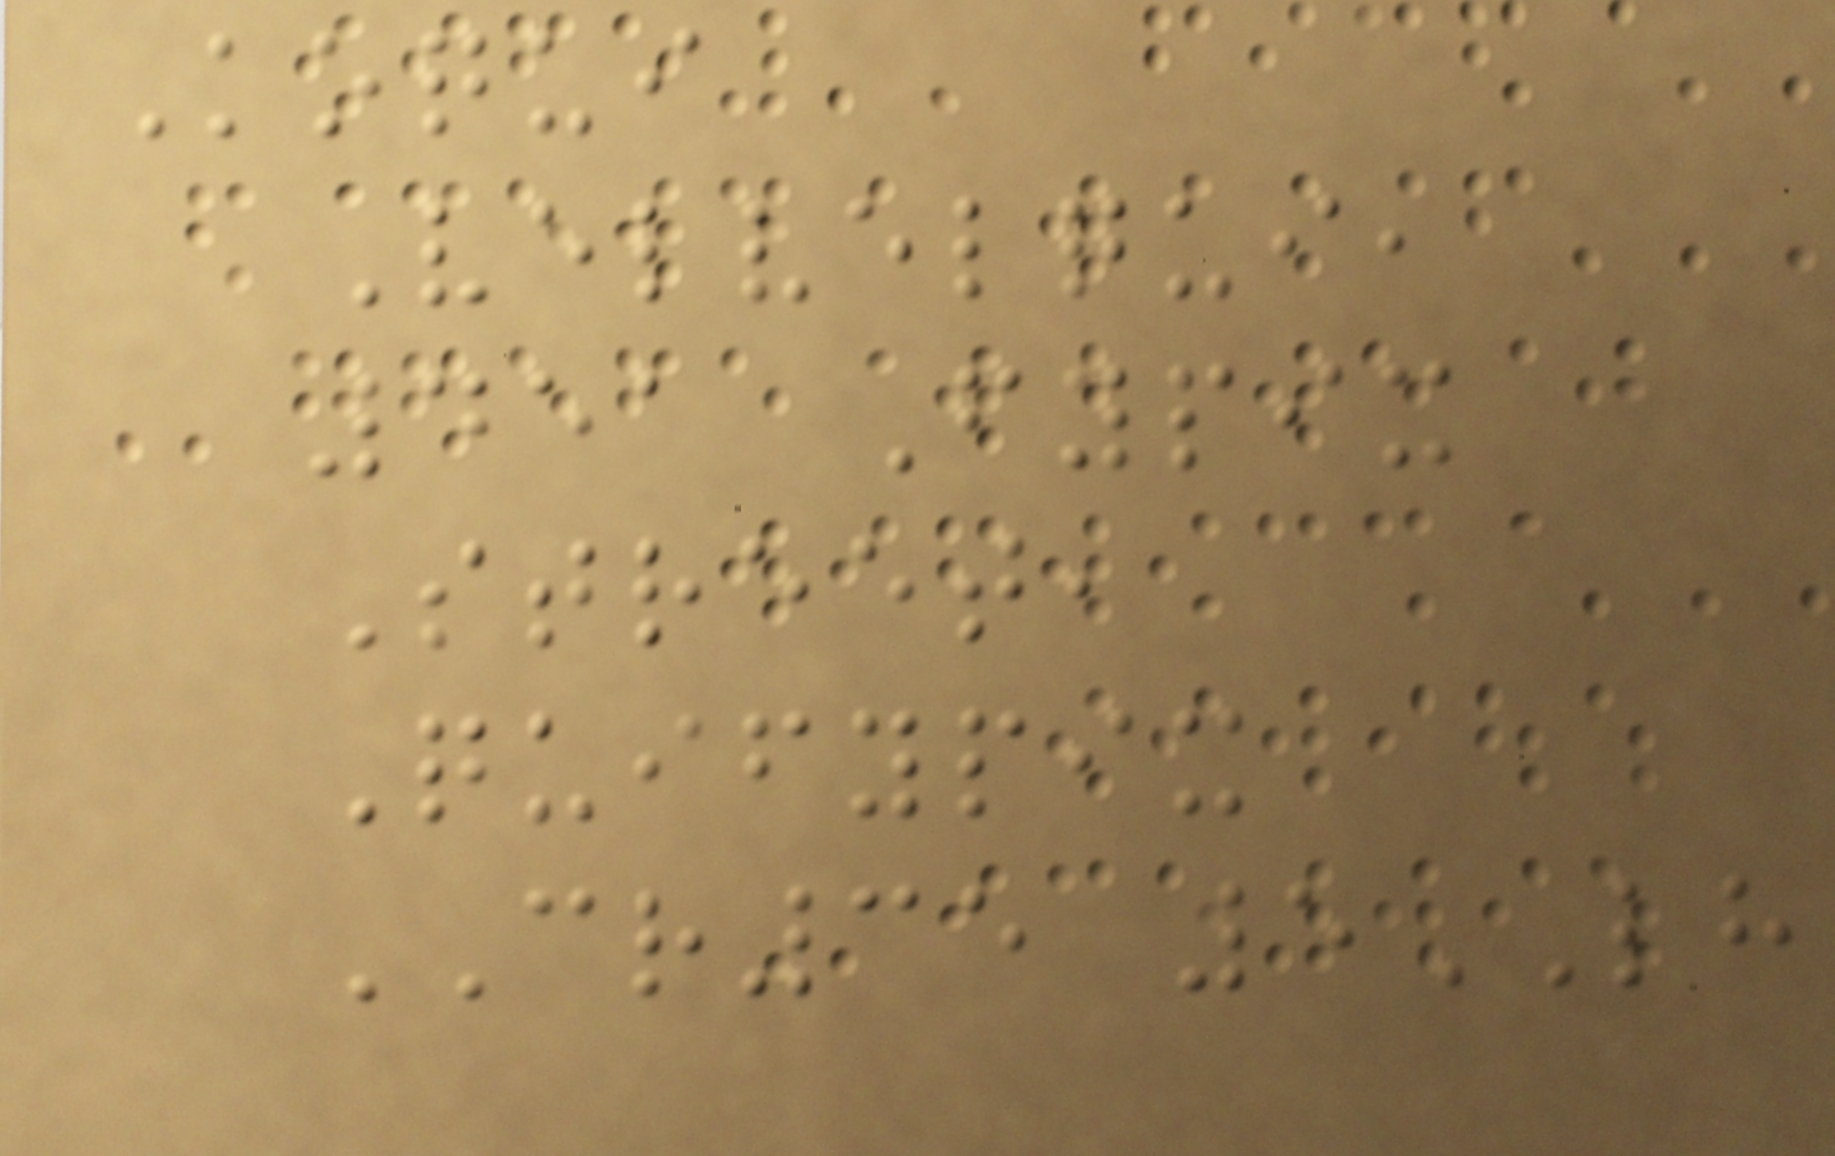Koqui
Velvelqui,
451 Fypix
Street,
Quifypix
CR35 5LH
